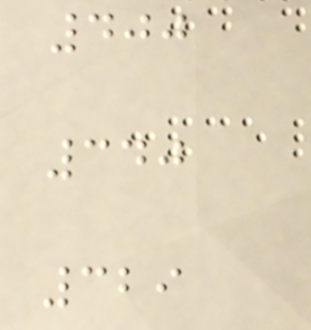400
340
329
